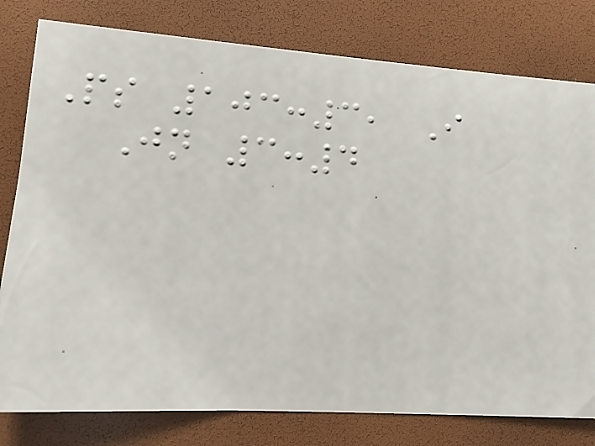Ps 103:3, I
Jn 3:4
